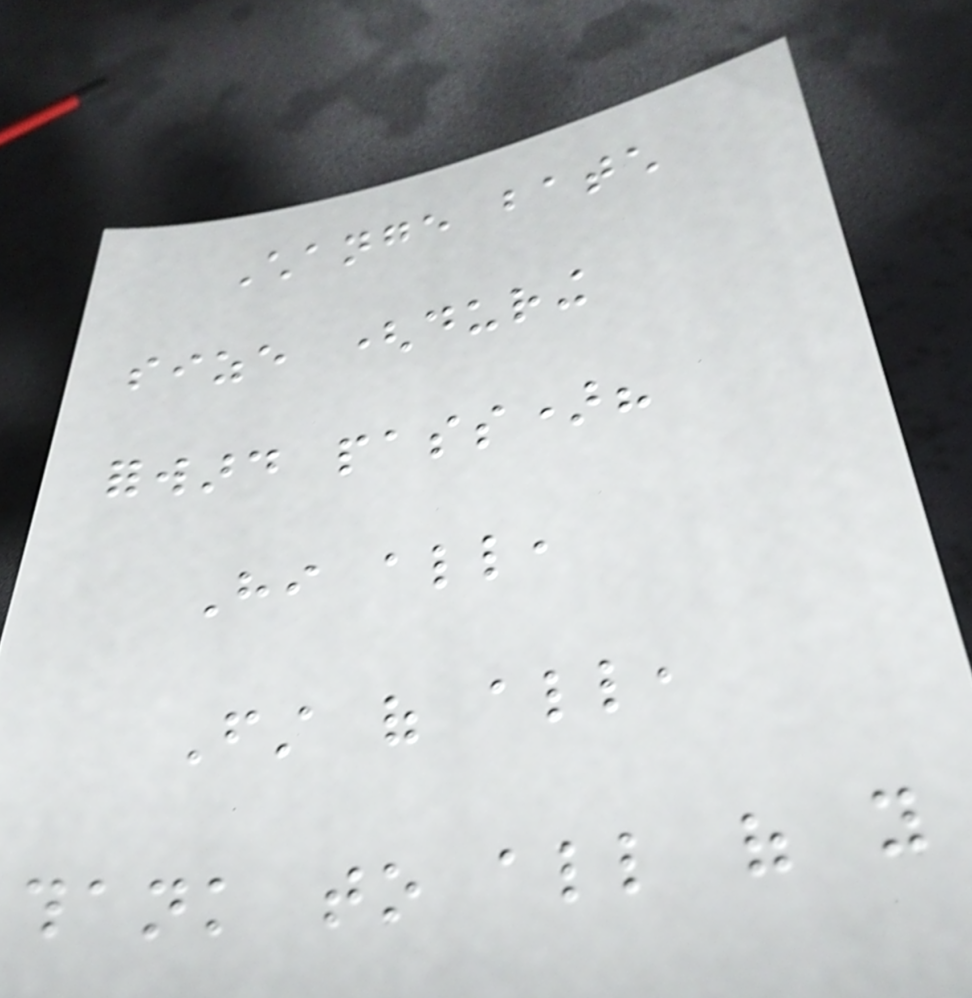Change batch
size (during
forward pass)?
Hi all,
First of all,
thank to all of you
